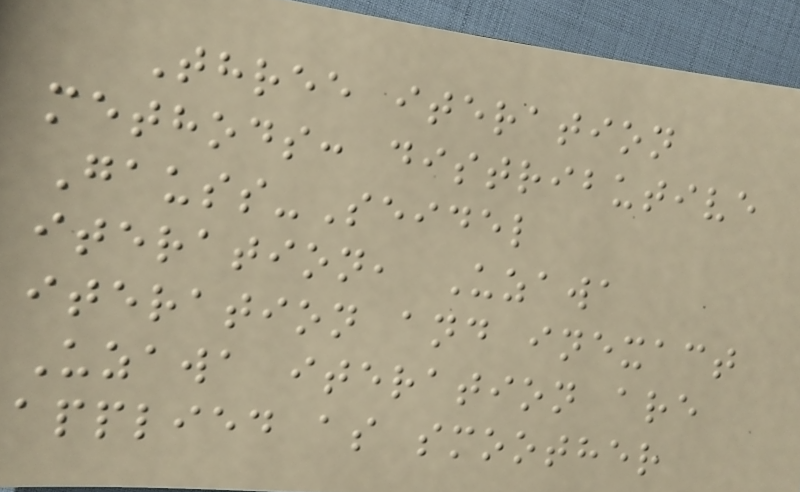Three iteration
methods: distributive
Gauss-Seidel
iteration, Uzawa
iteration and inexact
Uzawa iteration are
applied as smoother
